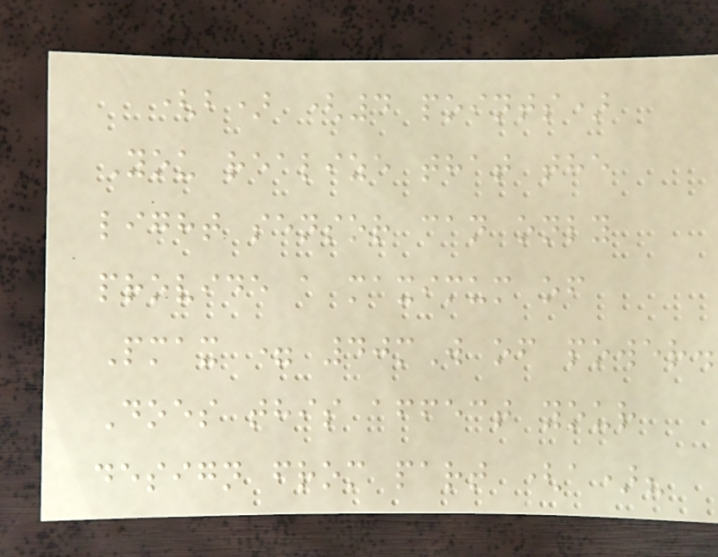(b) (4 points)
You realize that the
light sensor can only
provide a maximum of
Pmax = 40mW of power.
Does this affect your
design from part (a)?
